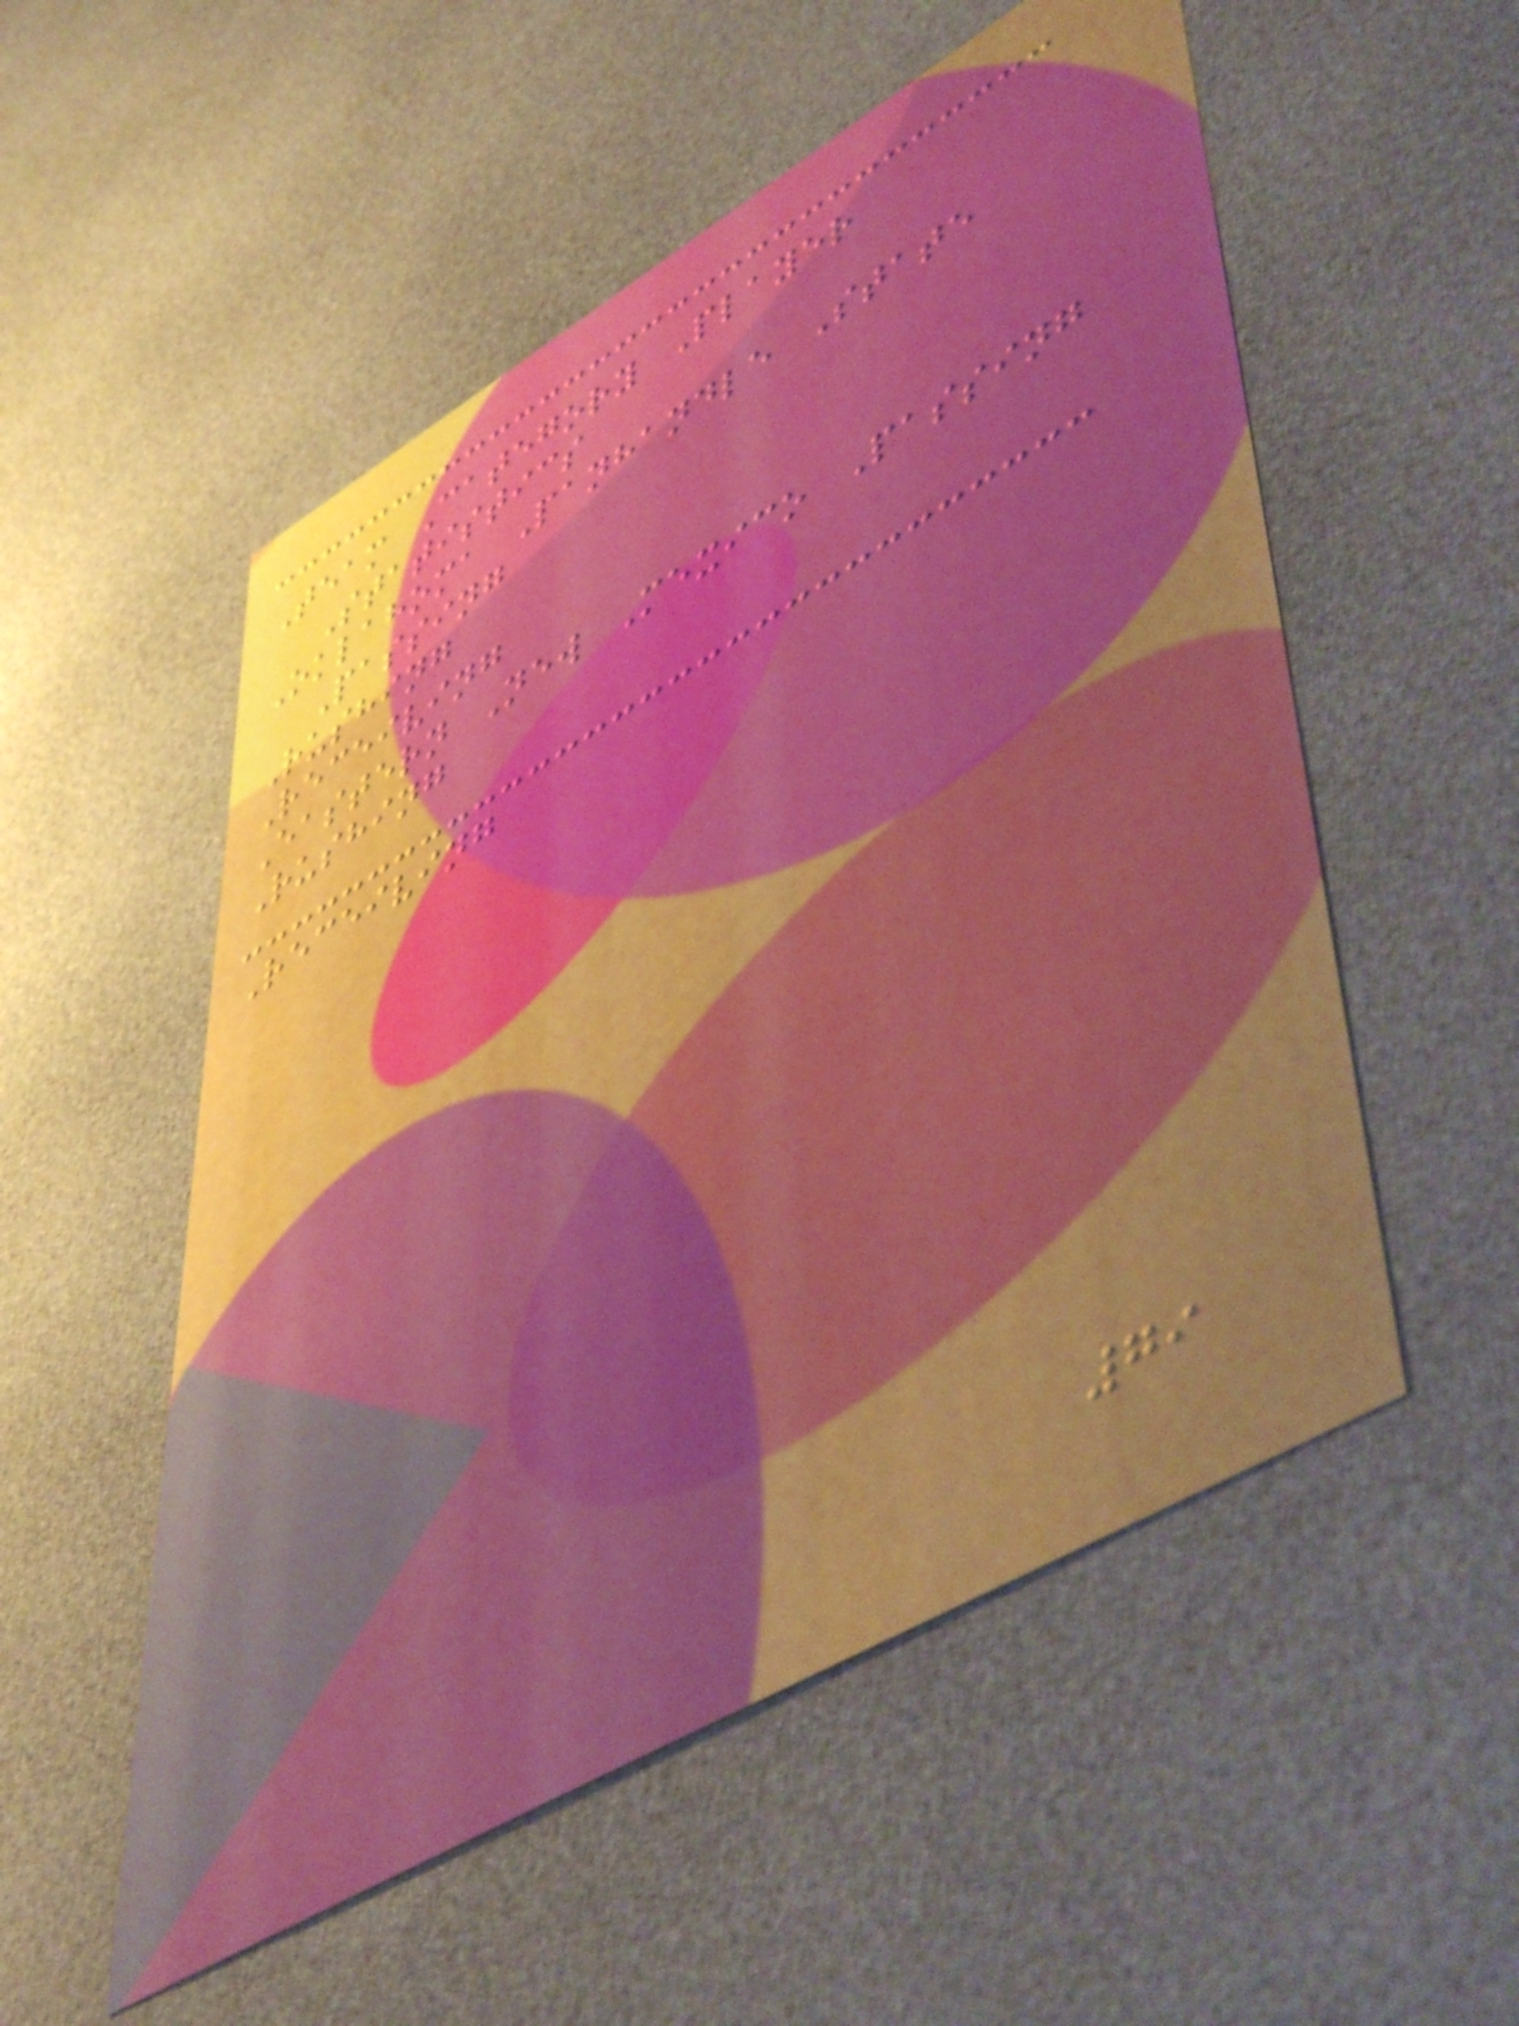Team Category Player
Statistics
Oklahoma Panhandle State
Passing
Rushing
Receiving
Eastern New Mexico Passing
Rushing
Receiving
79
